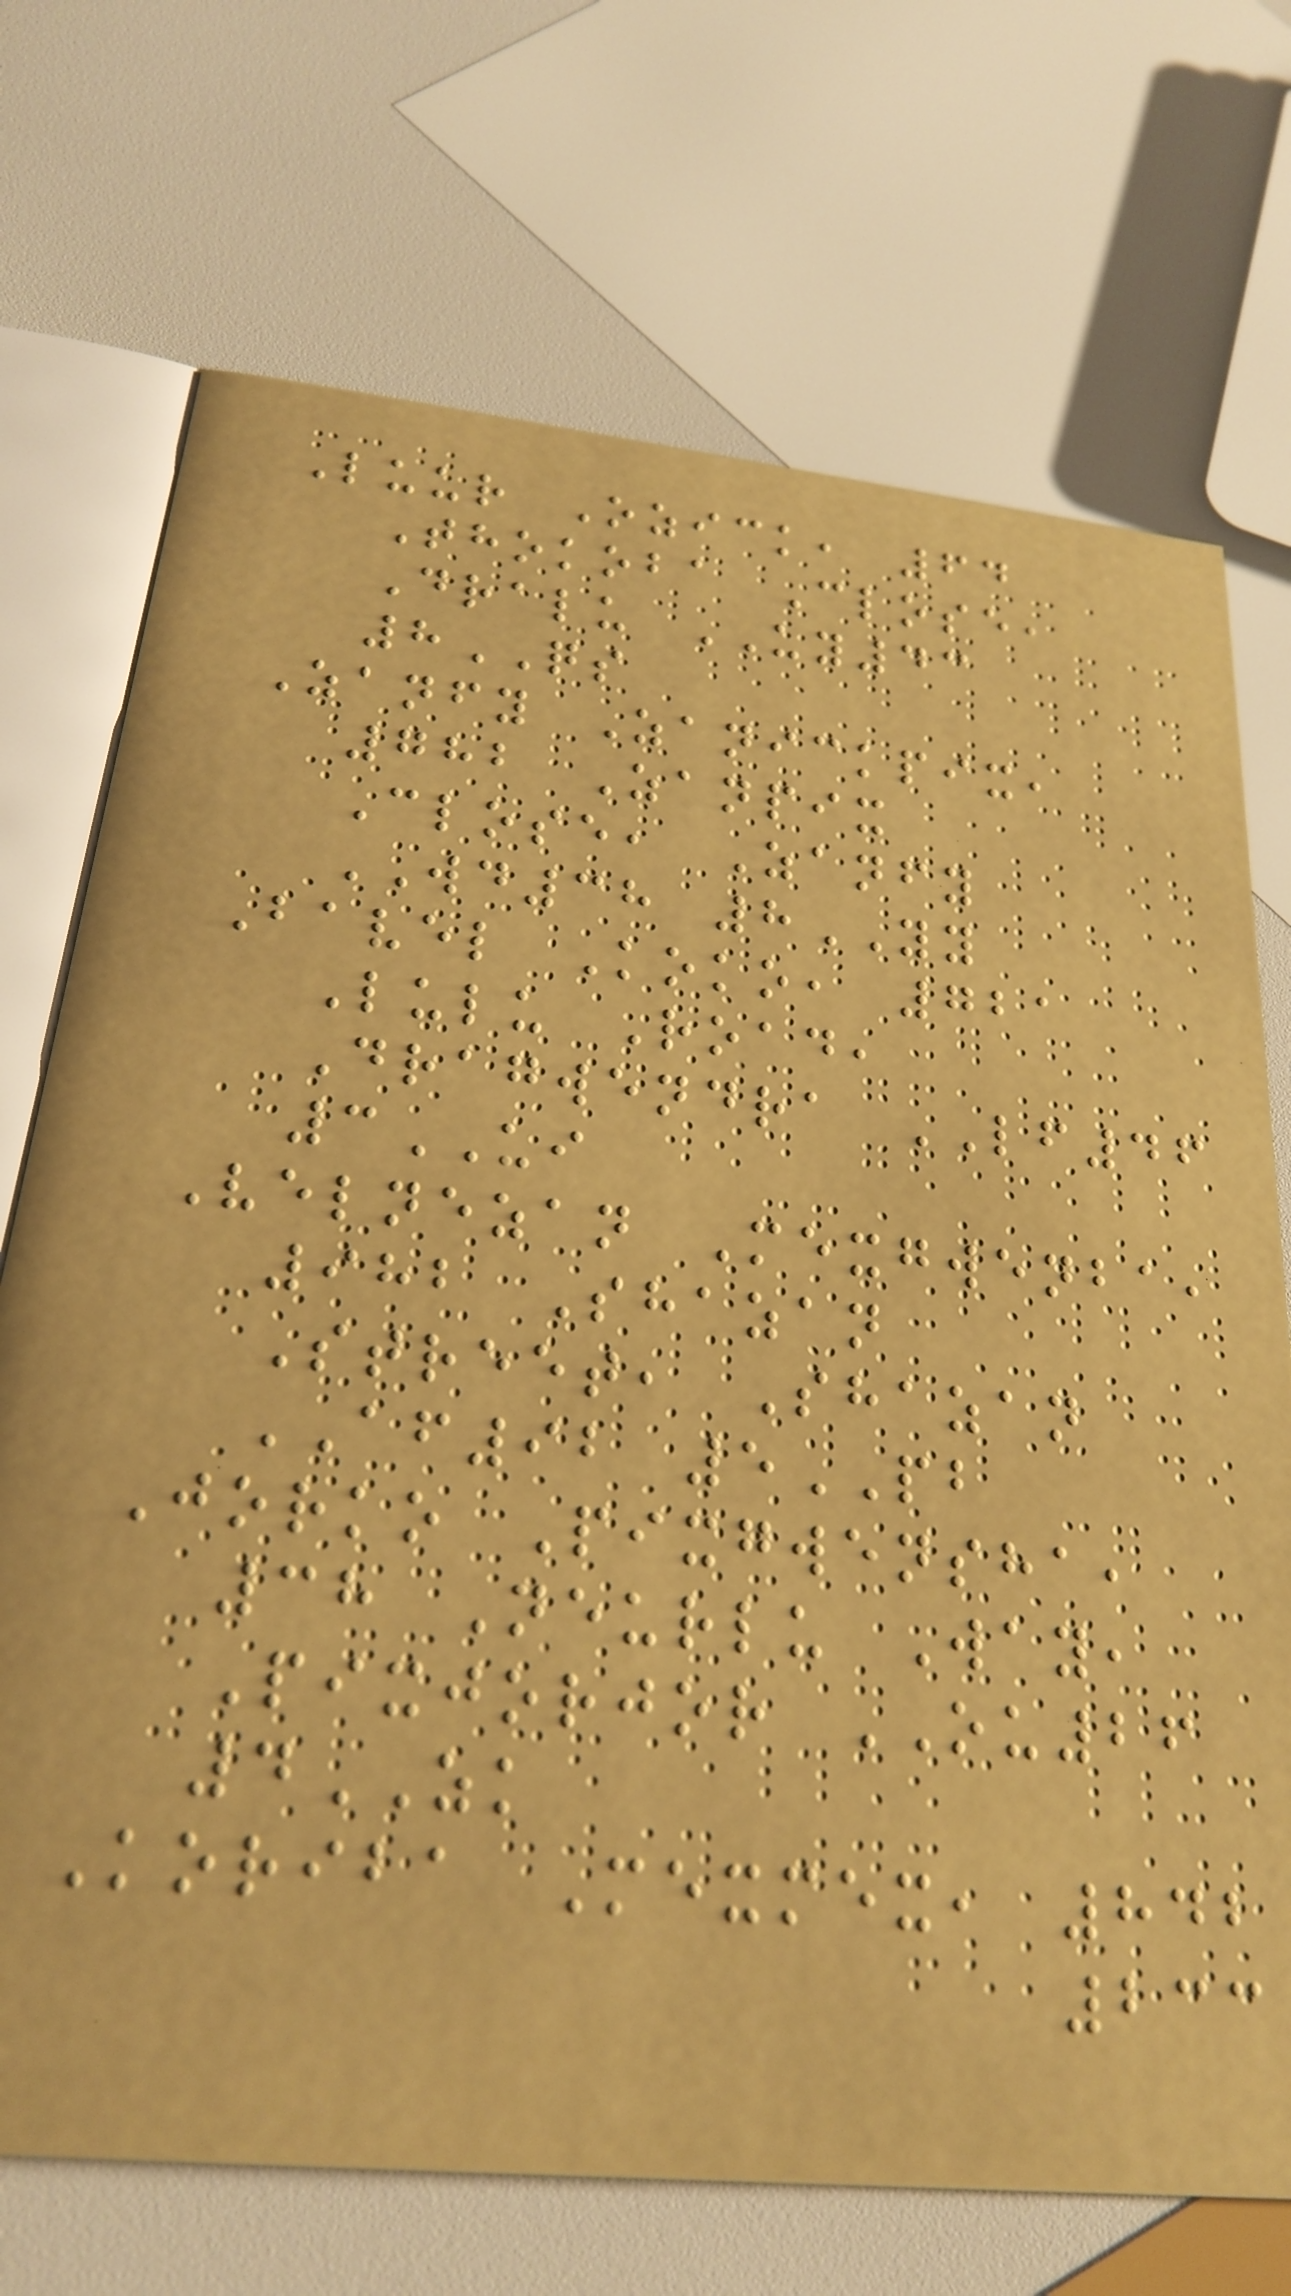Luur Ozick, 64
Thokoba Close,
Dralu UY43
8QS
Zanfy Zanickpix,
782 Zanpix
Close, Zanfy
WD38 8YY
Bavel Koko, 721
Lulu Road,
Dragwendra LF46
3UI
Velnezan Mexgwenba,
982 Shazan
Street, Shazan
AF92 5PB
Jorko Pixgwensha,
38 Neurlu Way,
Pixjorjor OU26
4ZK
Koriba Mexmex, 842
233
